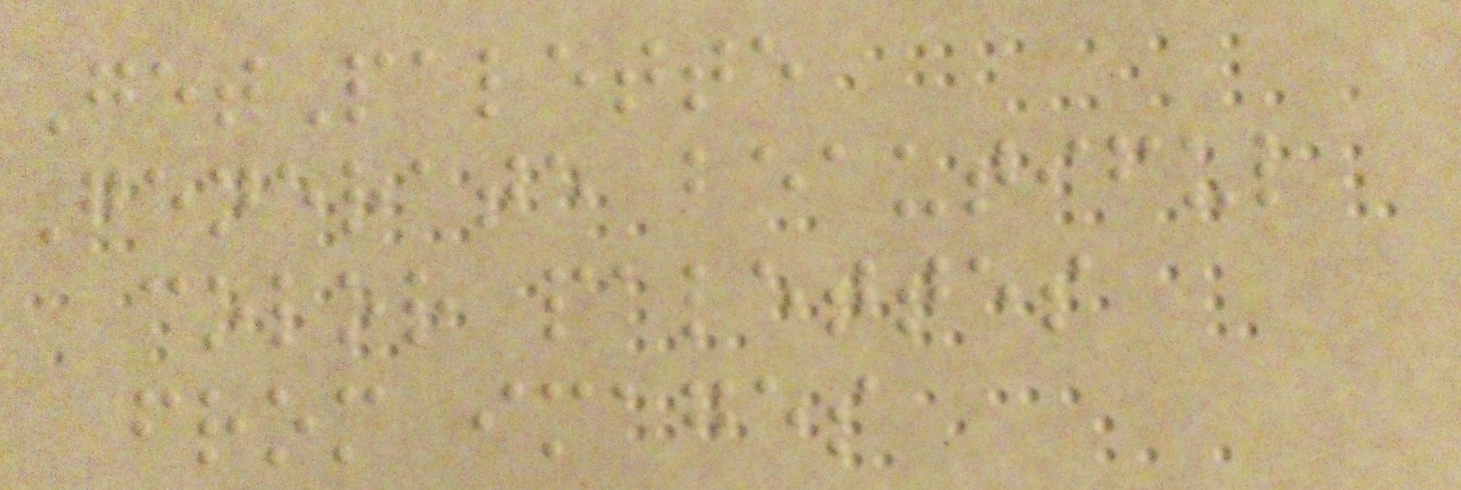GetPalette
Generate beautiful
color palettes
from images
